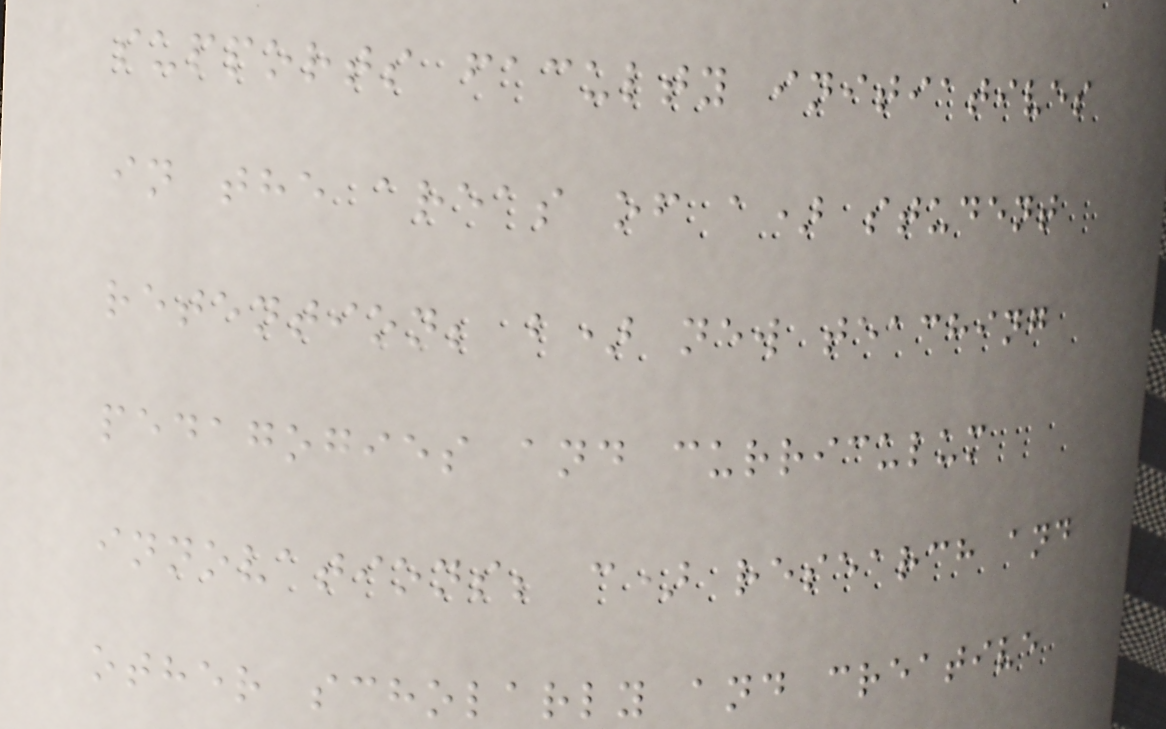supports faculty initiatives
in the areas of a) student
retention; b) new teaching
pedagogies and curriculum
innovations; c) research and
other scholarly and creative
